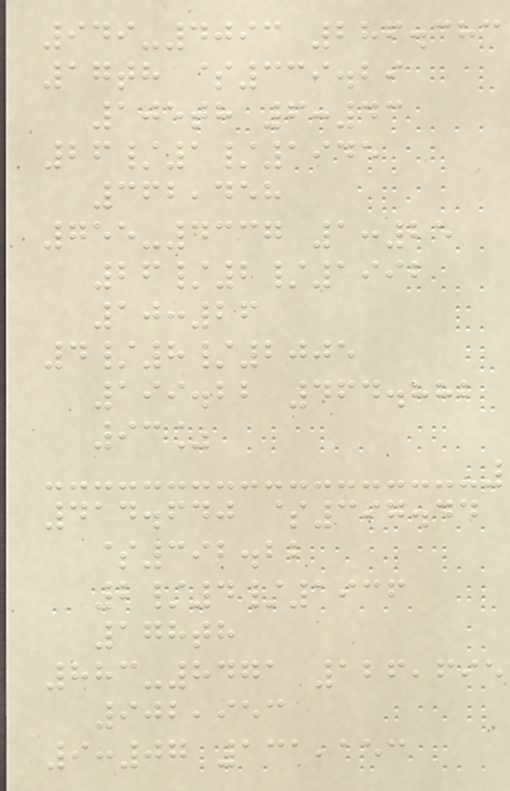949-4093 286.383
17th $339.29
105th 6:43
26/1/1945
362,458
755-4337 1:25
26/2/1992
10:26
4/8/2005
199.22 464.882
93%
414.640 $397.44
$392.22
2/4/1936
178th
883-8471 126,695
902,953
9:07 131,153
